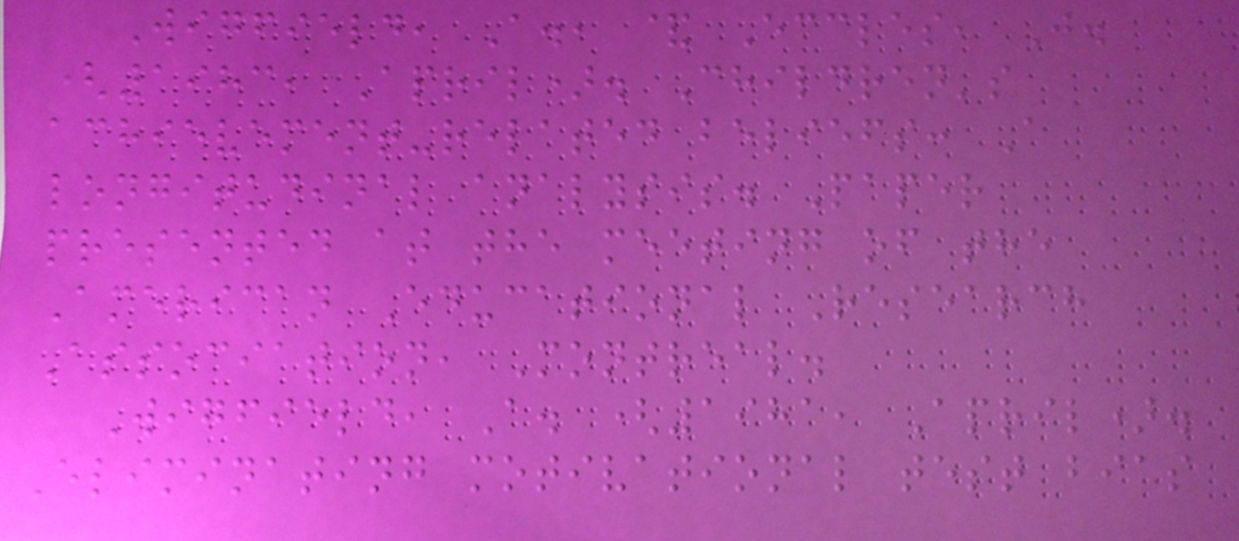Wigfield, A., & Eccles, J.
(1983, April). Children's
achievement-related beliefs: A
longitudinal analysis. Paper
presented at the meeting of the
American Educational Research
Association, Montreal.
Wigfield, A. (1981, April).
Eliminating motivational test bias
